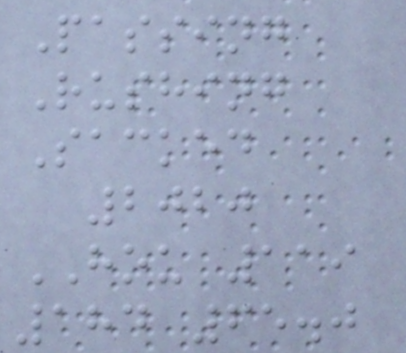Passing
Rushing
Sacked
2020
HOU 119
184 65.0
